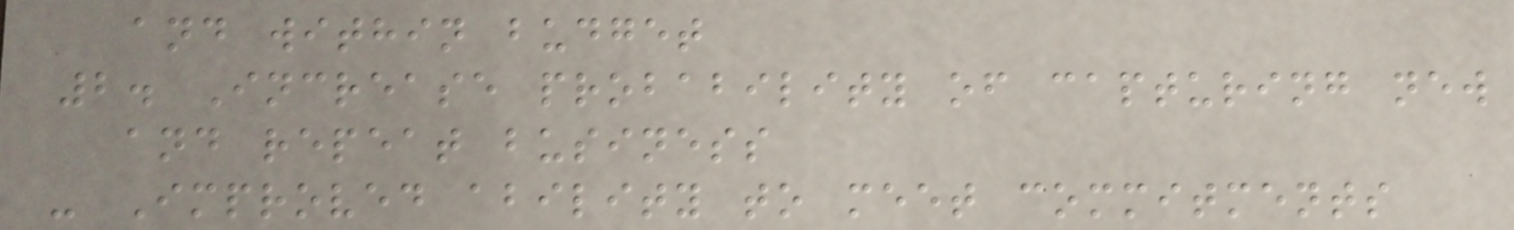and within budget
2. Increase probability of capturing new
and repeat business
- Improved ability to meet commitments
